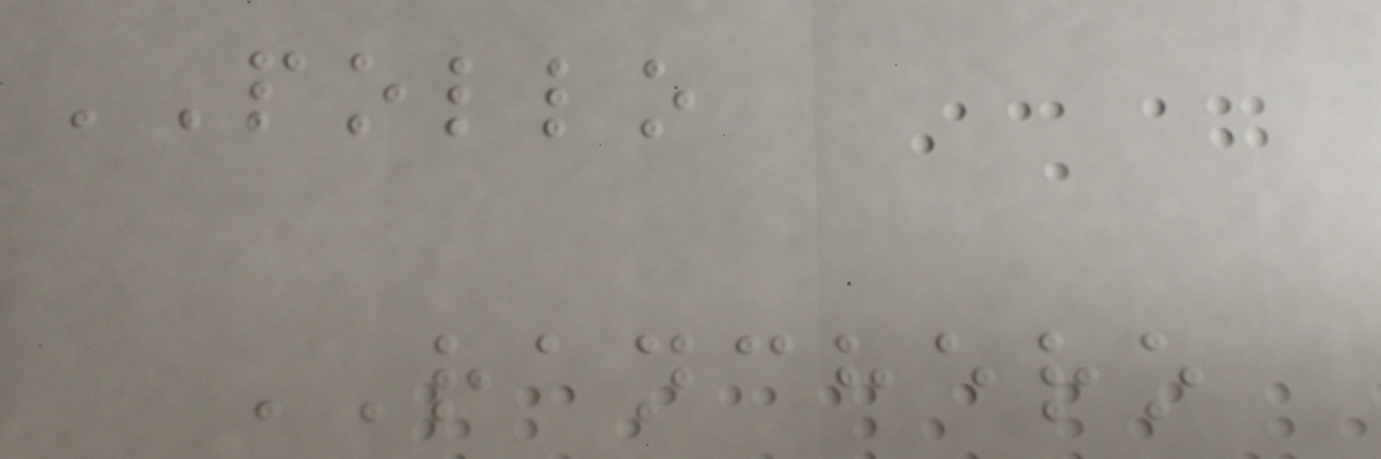POLLO
RANCHERO
